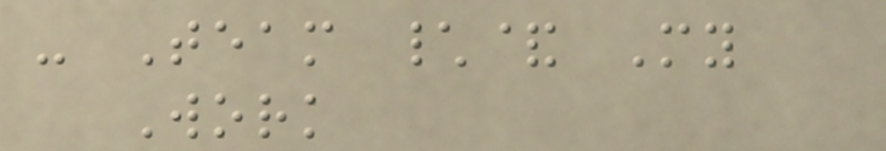- Team \& My
Work
